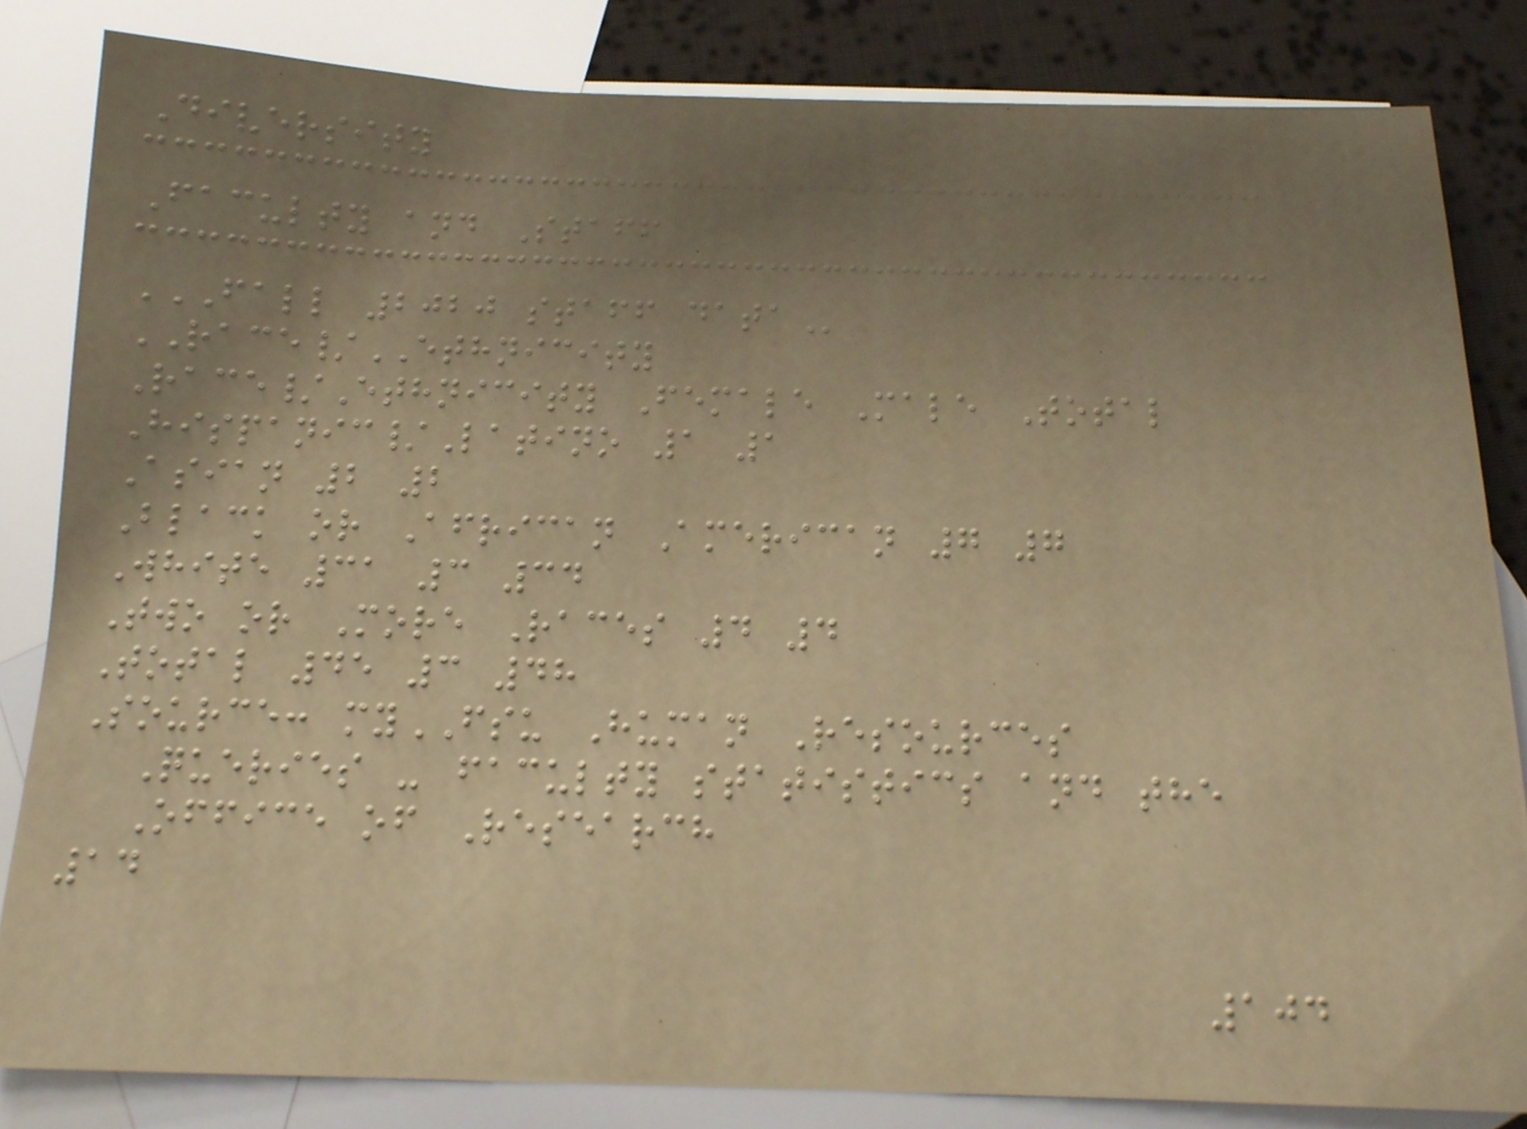Diversity
Faculty and Staff
FALL 2020 STAFF DATA
RACE/ETHNICITY
Race/Ethnicity Female Male Total
Hispanic/Latino 1 1
Asian 2 2
Black or African American 7 7
White 31 3 34
Two or More Races 4 4
Total 45 3 48
Source: myFSU Human Resources
Queries - faculty statistics and the
Office of Research
14
104
